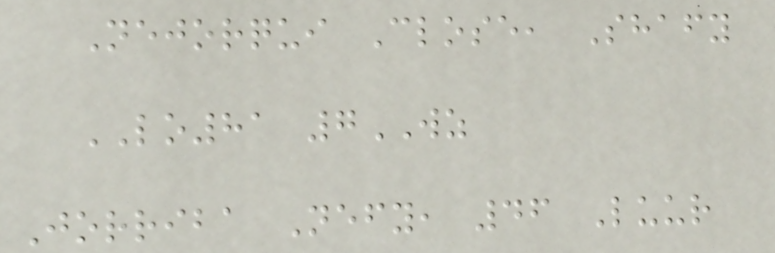Nejorqui Close, Shafy
LO81 7WZ
Jorriba Nefy, 46 Luur
